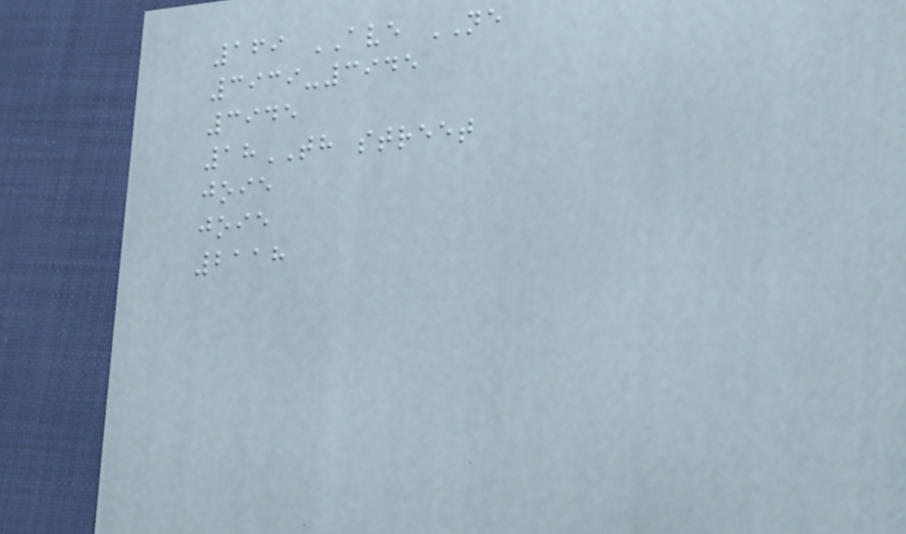169 AVE NE
3939-3945
3945
18TH street
joie
joie
2118
